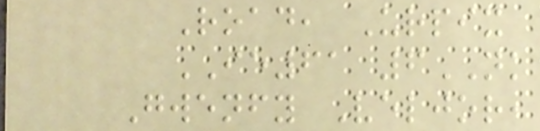Road, Urpix
IE61 6NK
Gwenfy Veljor,
